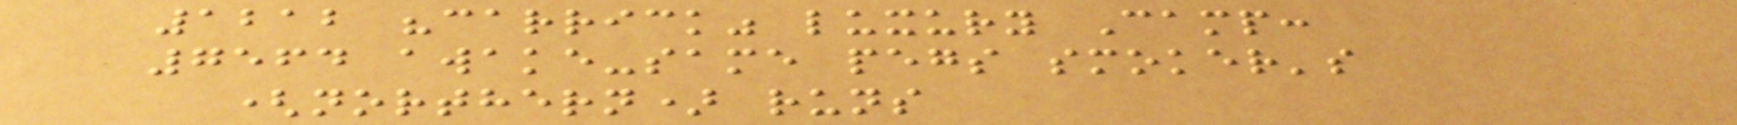1212 "carrick" luxury Camp:
7564 awake-same pegs smoker's
(northern) runs
